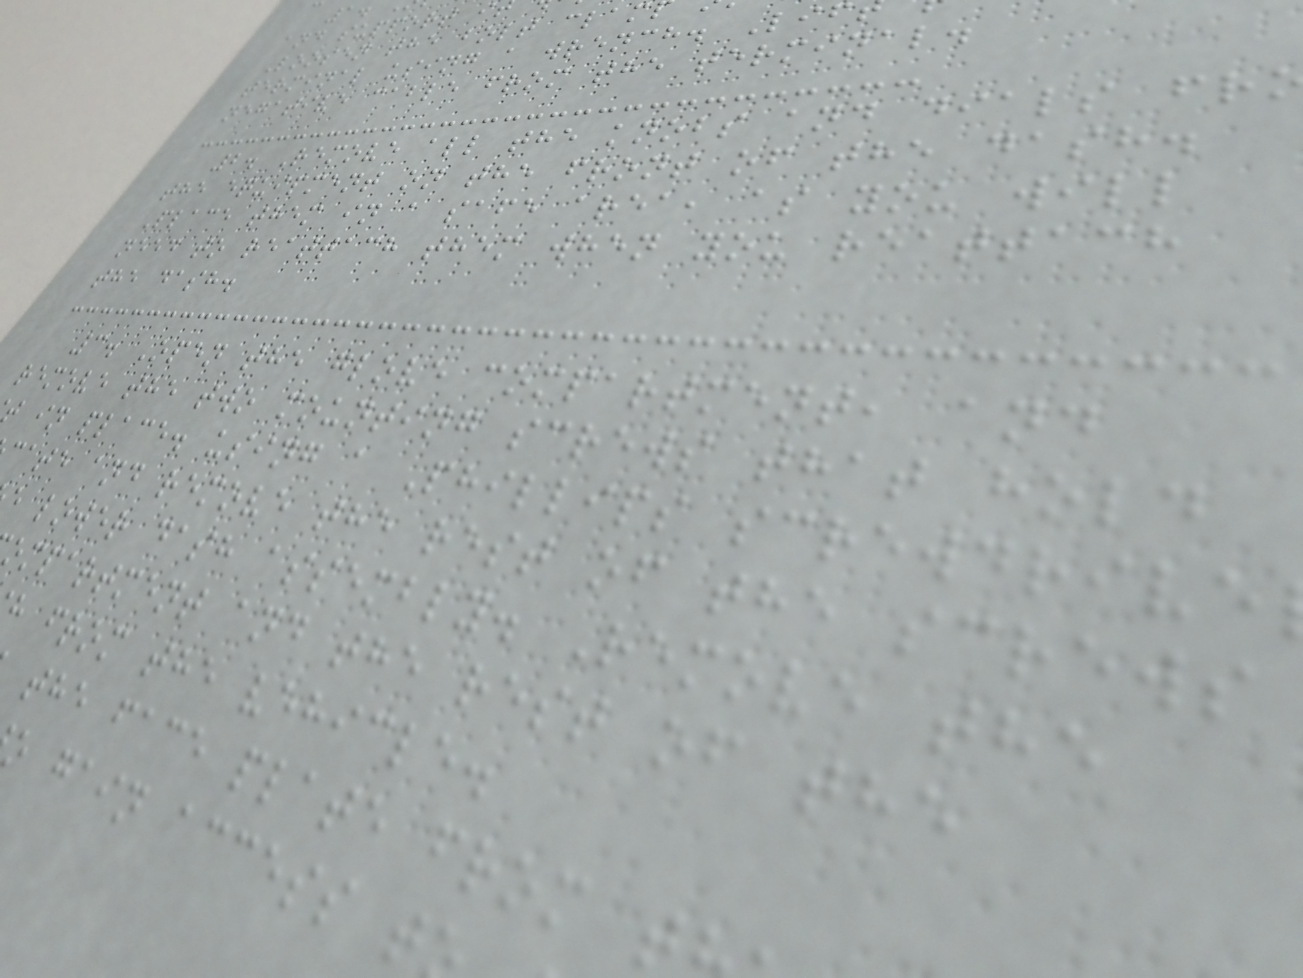and support i
Loosen the bolt clam
terminal using a wrench. Li
negative cable from the terminal.
2. Remove all the knobs and dials fr
the equipment on the front of the dash.
Place them in a safe area, as you will
need to reattach them when you reattach
the dash.
3. Open the glove compartment, and
remove the two mounting screws that hold
t in place. using a Phillips screwdrive
cate and remove the rest of the screws
e lower dash assembly. Remove the
ompartment and the rest of the
h from the vehicle.
the face plate from t
o gain access t
